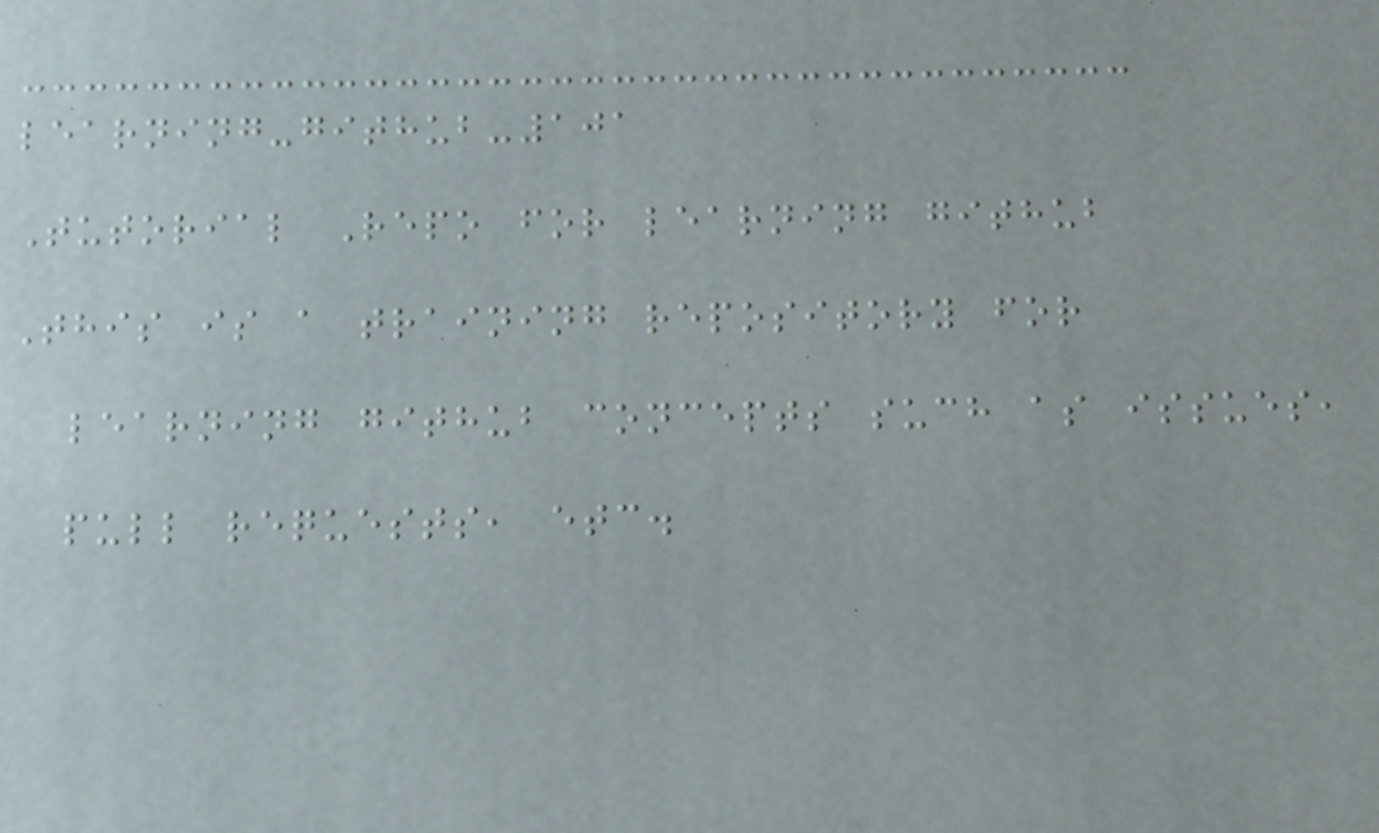learning-github-101
Tutorial Repo for learning github
This is a training repository for
learning github concepts such as issues,
pull requests, etc.
